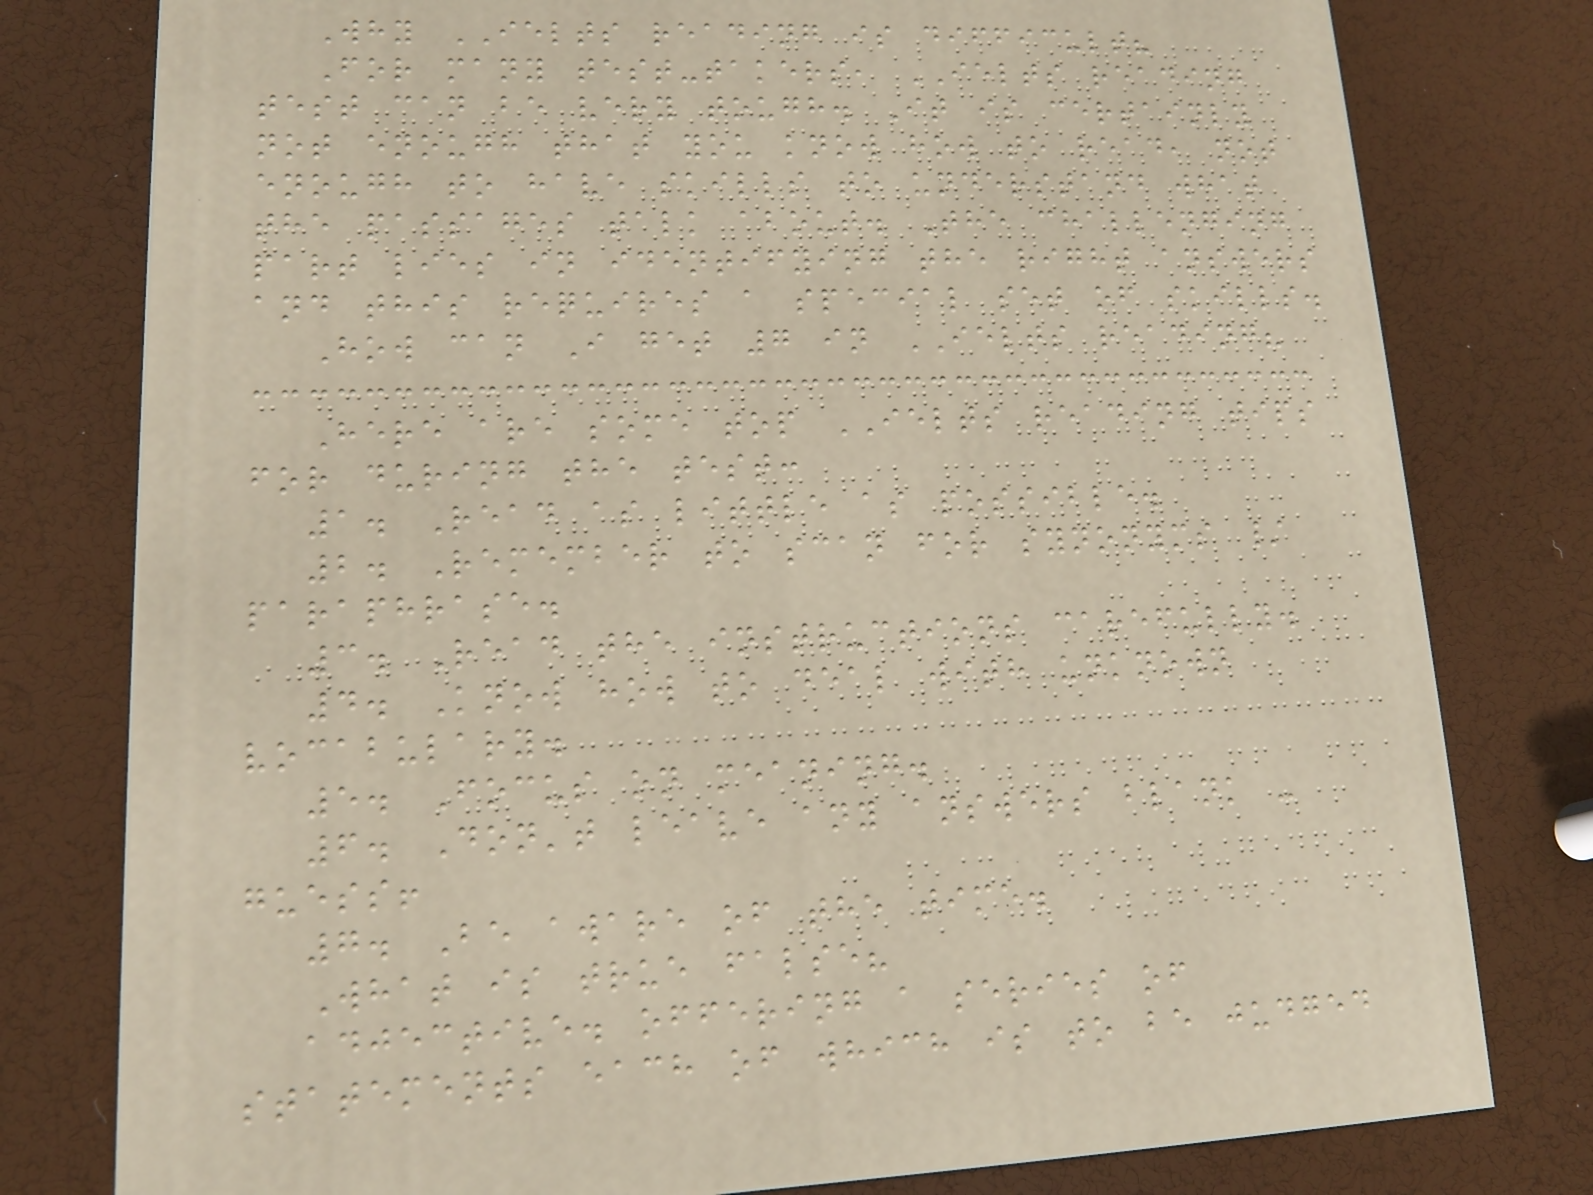Why IELTS reading is difficult?
For many test-takers, IELTS reading
test can be very tough. It is certainly
not enough that you know how to read, not
enough to have skills to understand what
the passages talk about. The challenging
part lies in identifying the right answers
and this requires a special set of skills.
How can I get 7 in IELTS reading?
Here are some top IELTS reading tips
for during the test:
1. Read as little as possible.
2. Remember to scan for synonyms /
paraphrase.
3. Read the instructions carefully.
4. Know how to deal with unknown
vocabulary.
5. Focus on meaning.
6. Don't leave any answers blank -
guess!
7. Be aware of the time.
What is true false?
adjective. offering a series of
statements each of which is to be judged
